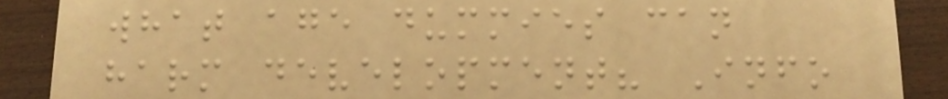what age dummies can
harm development? Info
